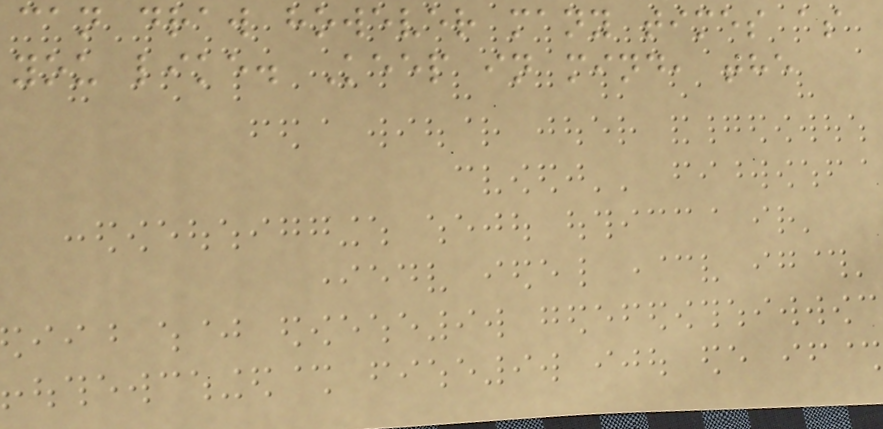can draw however many times as
you like. Keep in mind, the
